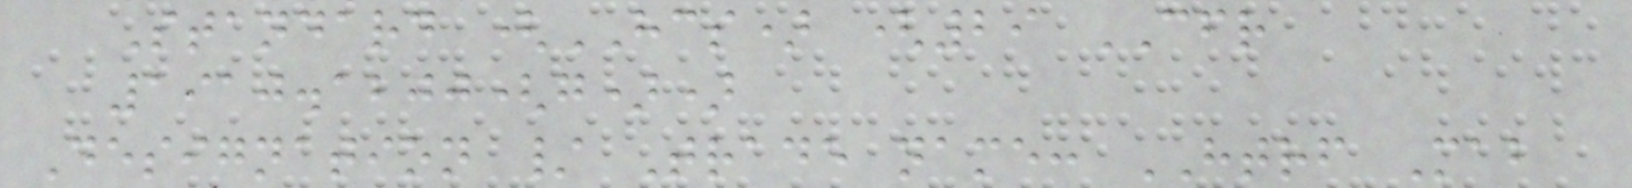Standard (HCS) (29 CFR
1910.1200(g))
Designation / Trade name: HTRF Mab
